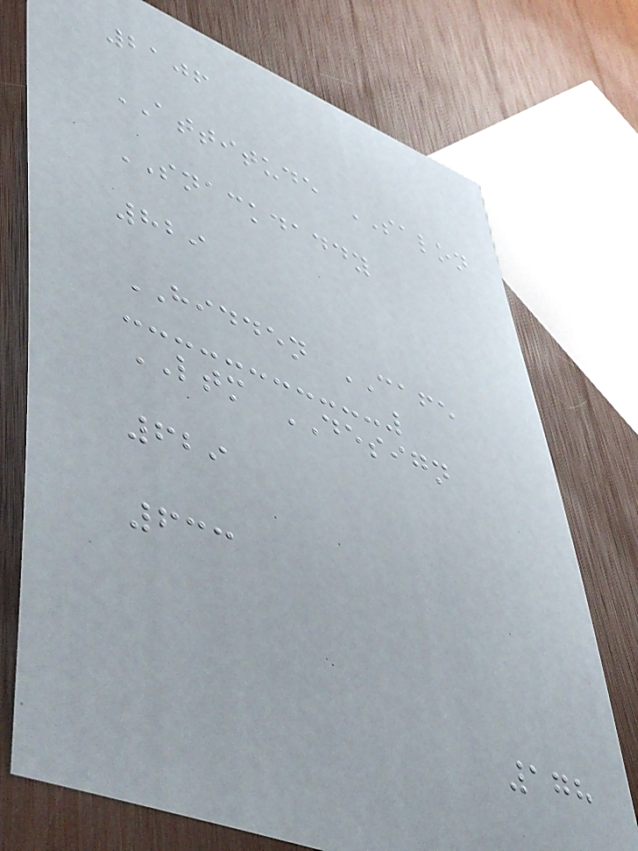2106
ATTITUDE SALON
SNACKDADDY
829
HIDDEN CAFE
LTM DESIGN
629
633
178
